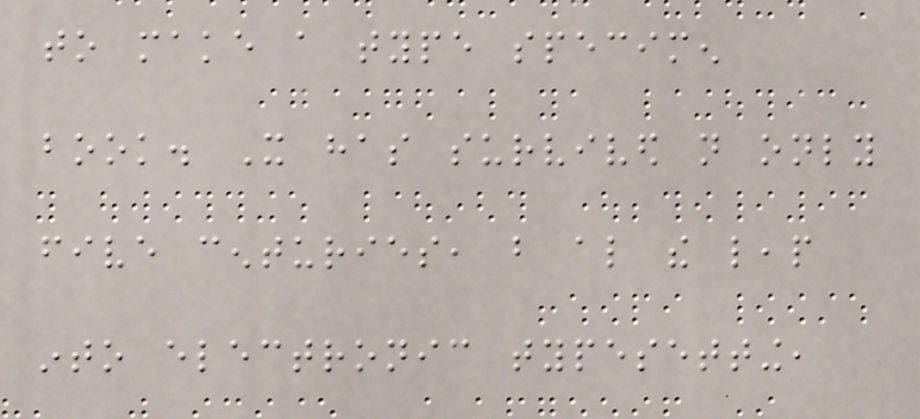to make a type specimen
book. It has survived not only
five centuries, but also the leap
into electronic typesetting,
